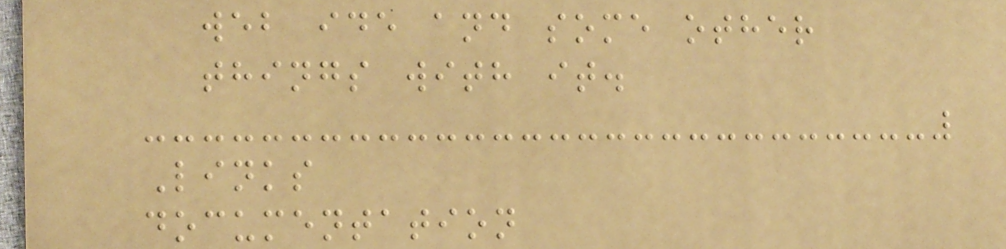web ide and some other
things with it.
Links
documentation
